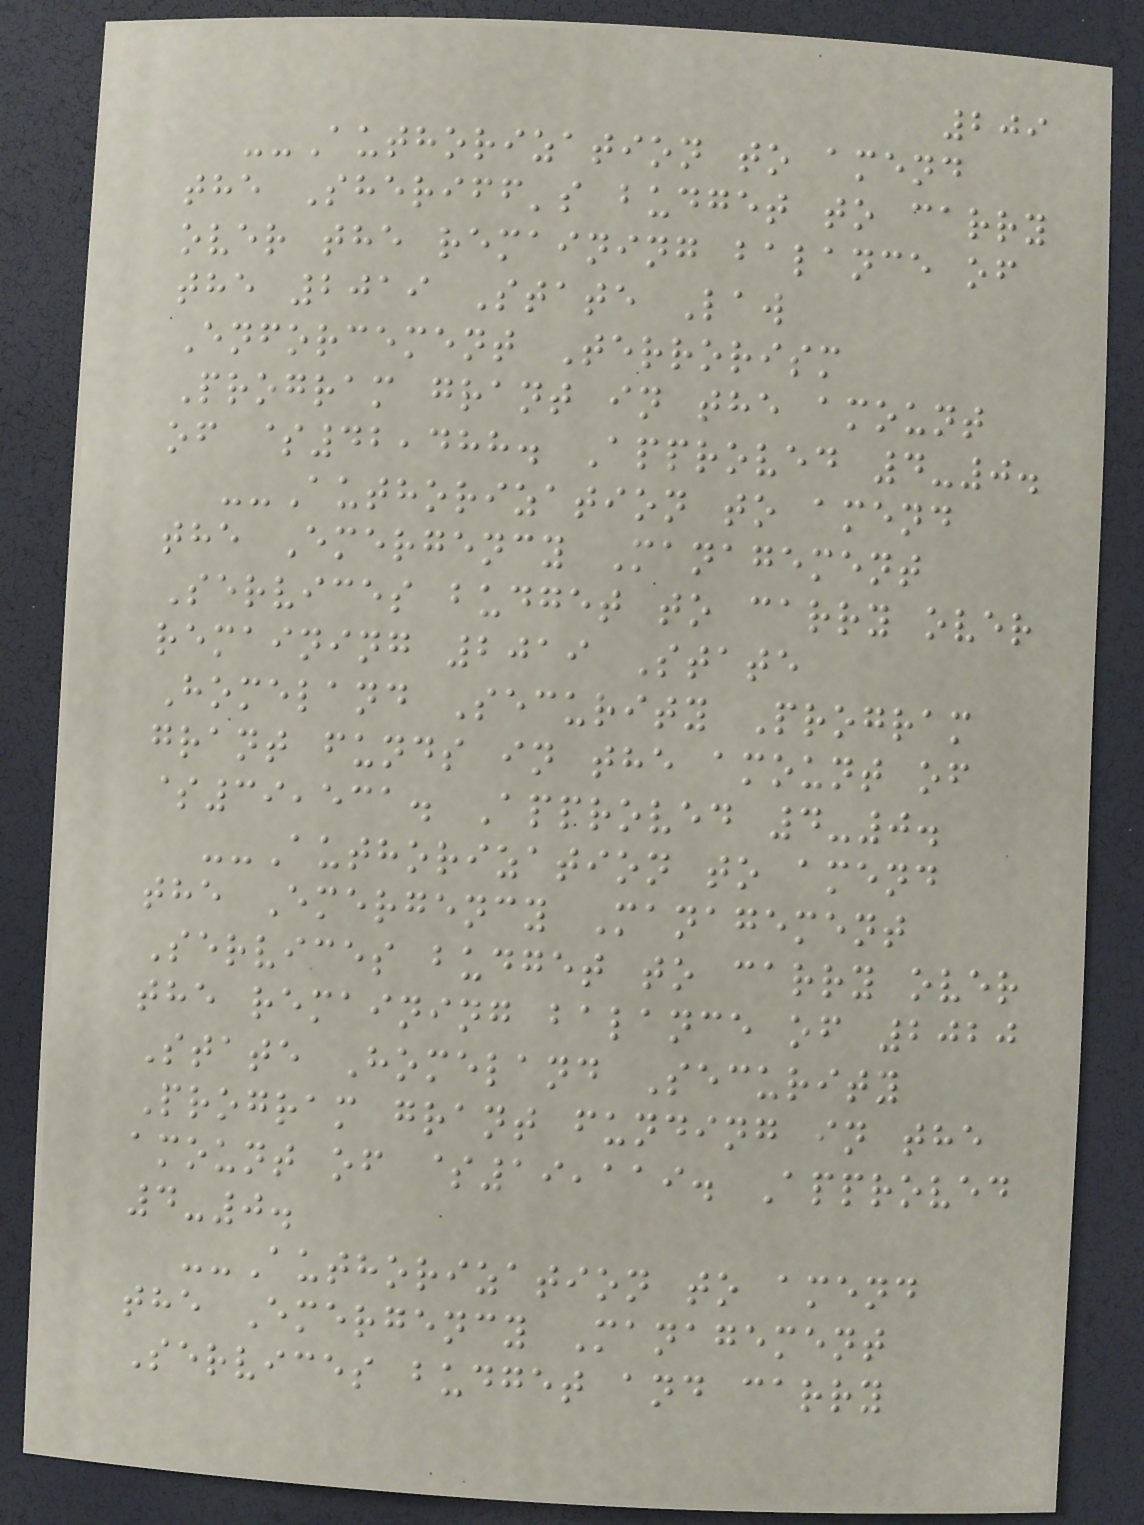209
--Authorization to amend
the Sheriff's budget to carry
over the remaining balance of
the 2019 State Law
Enforcement Terrorism
Program grant in the amount
of $42,488. Approved 4-0.
--Authorization to amend
the Emergency Management
Services budget to carry over
remaining 2019 State
Homeland Security Program
grant funds in the amount of
$39,531. Approved 4-0.
--Authorization to amend
the Emergency Management
Services budget to carry over
the remaining balance of 2020
State Homeland Security
Program grant funding in the
amount of $19,119. Approved
4-0.
--Authorization to amend
the Emergency Management
Services budget and carry
